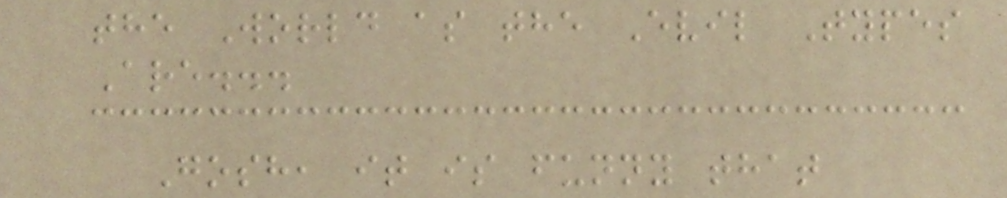the World as the Evil Types
Are...
Gosh, it is funny that
